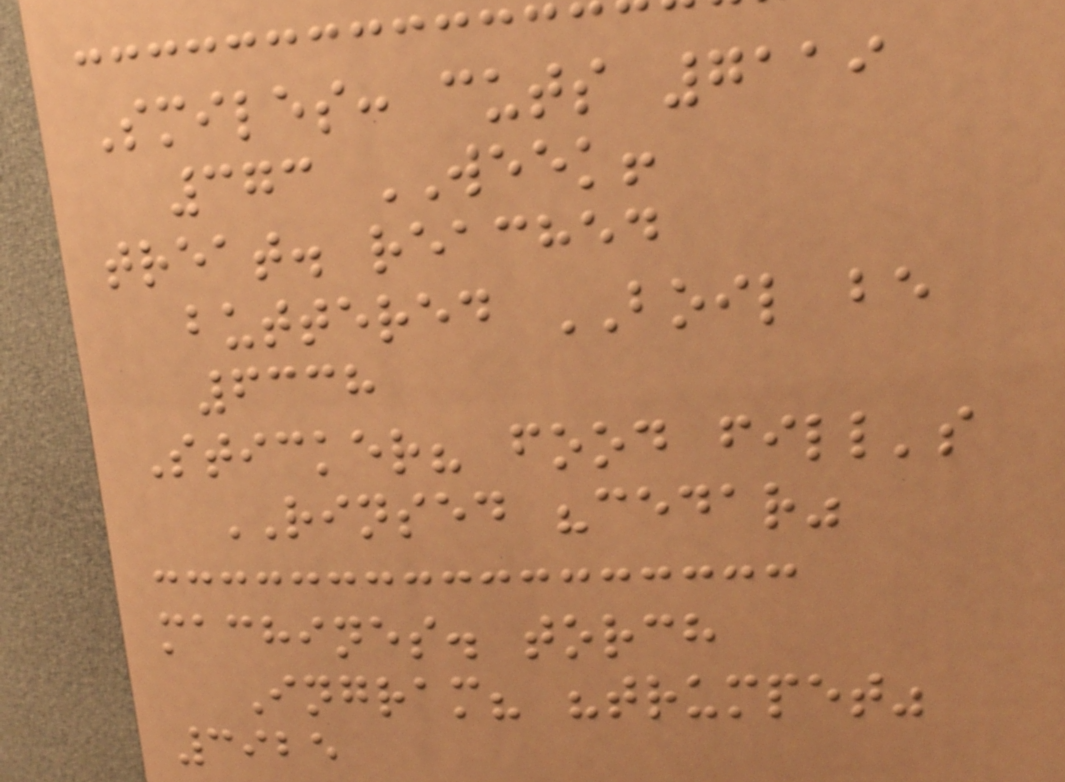Smiles: cuts 7119
373 WEEK!
treat. reached
buttered BOIL be
6338
Sticker? food fill's
RINSED "cedar"
machines. torch
Ingram? "trumpet"
3925
